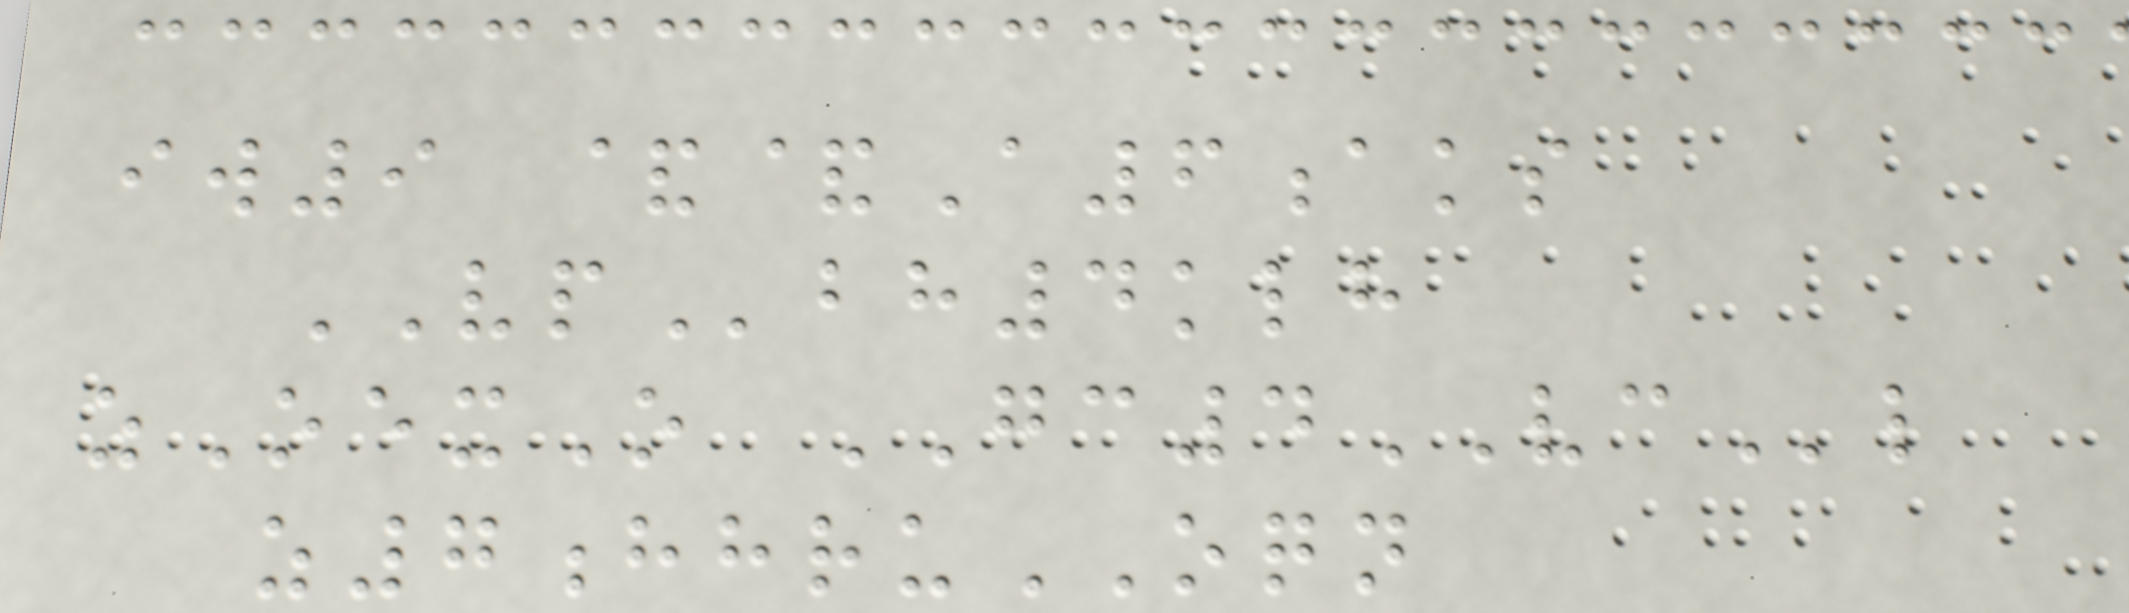iw9 &&A6aks
VPbh4klh
zOexO GC4VCl
z7hhruOQN
